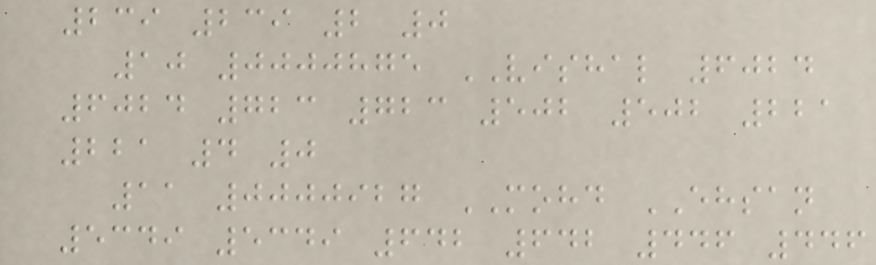239 239 2 0
10 0000875 VISHAL 6024
6024 723 723 502 502 221
221 4 0
11 0000927 MOHD EHSAN
5349 5349 642 642 446 446
